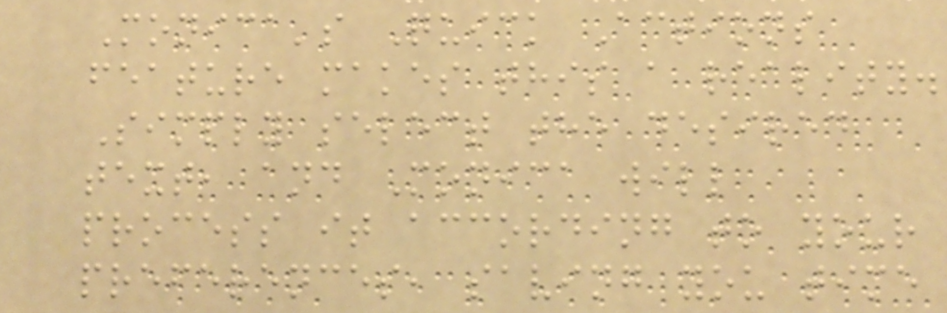Monica's Quick Actions
feature makes this a reality.
Simply select the desired
text, and Monica will
process it according to your
preferences, saving you time
